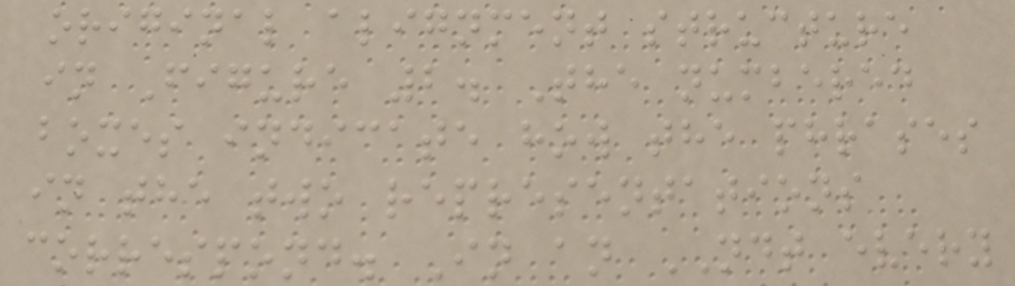original alignment structure
in Figure 2. The numbered
boxes indicate how the phrases
in the two representations
correspond. In an NDT every
